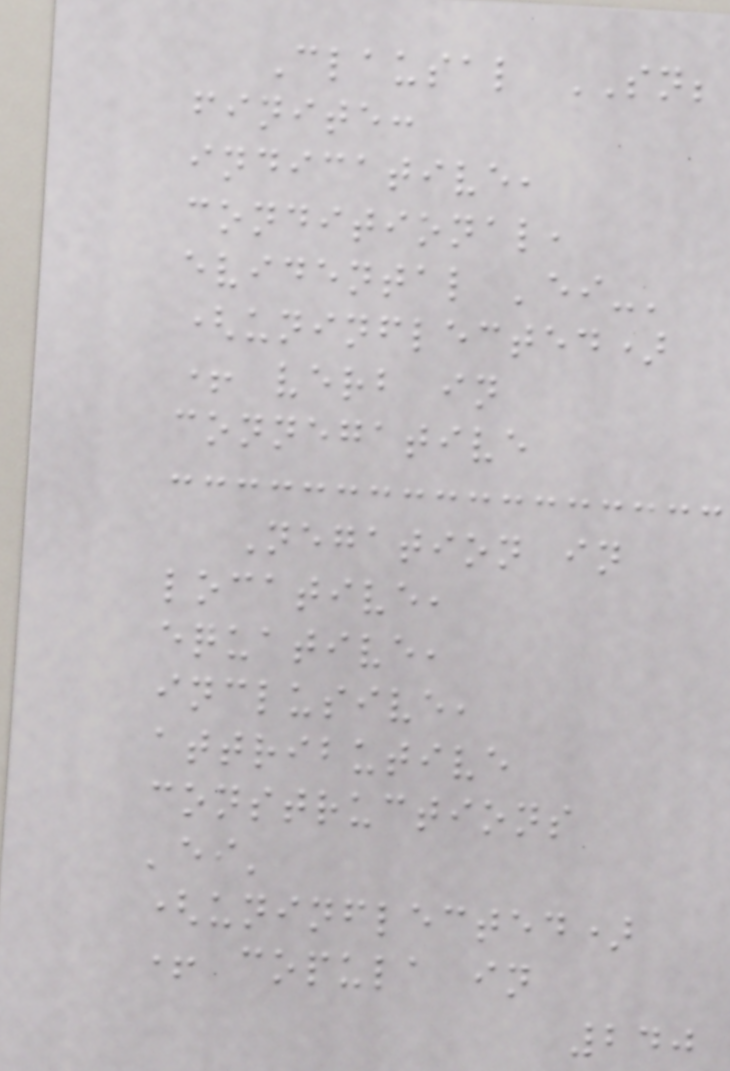Clausal SN;
finite:
indicative,
conditional,
evidental 'ei-'
(uninflected)
+ verb in
connegative
Negation in
locative,
equative,
inclusive,
attributive
constructions
'ei'
(uninflected)
+ copula in
240
